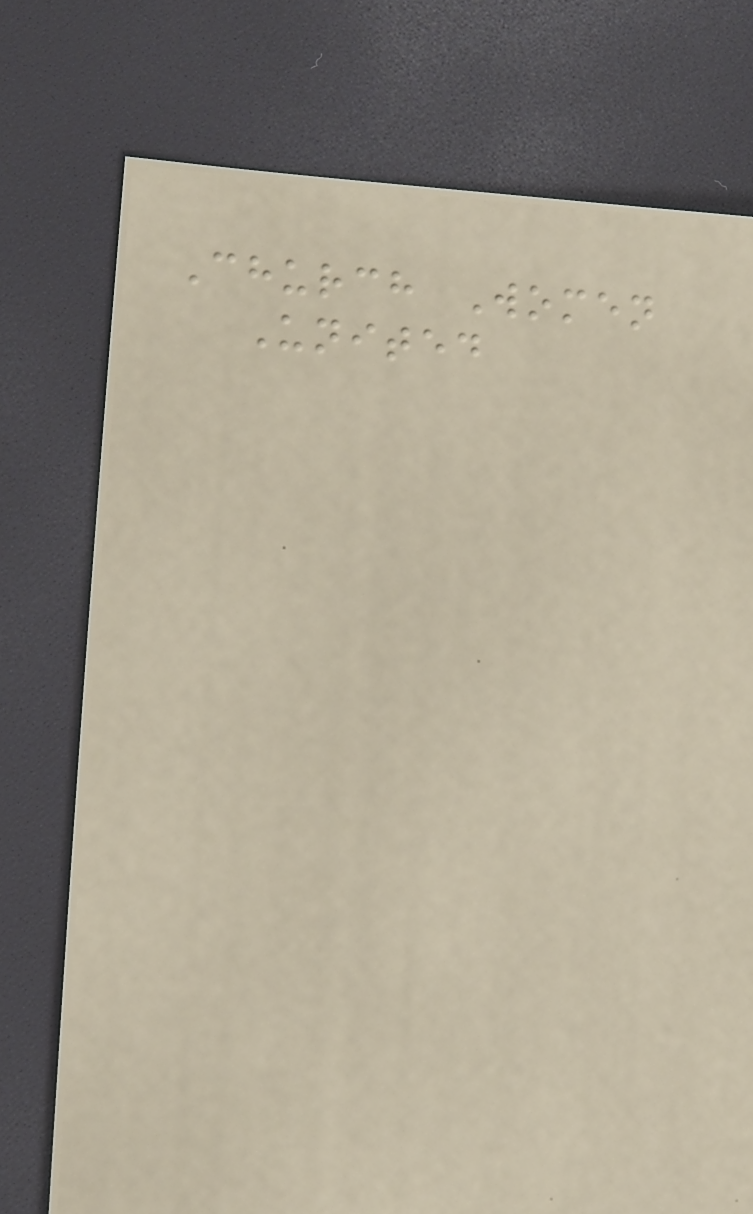Church Women
United
